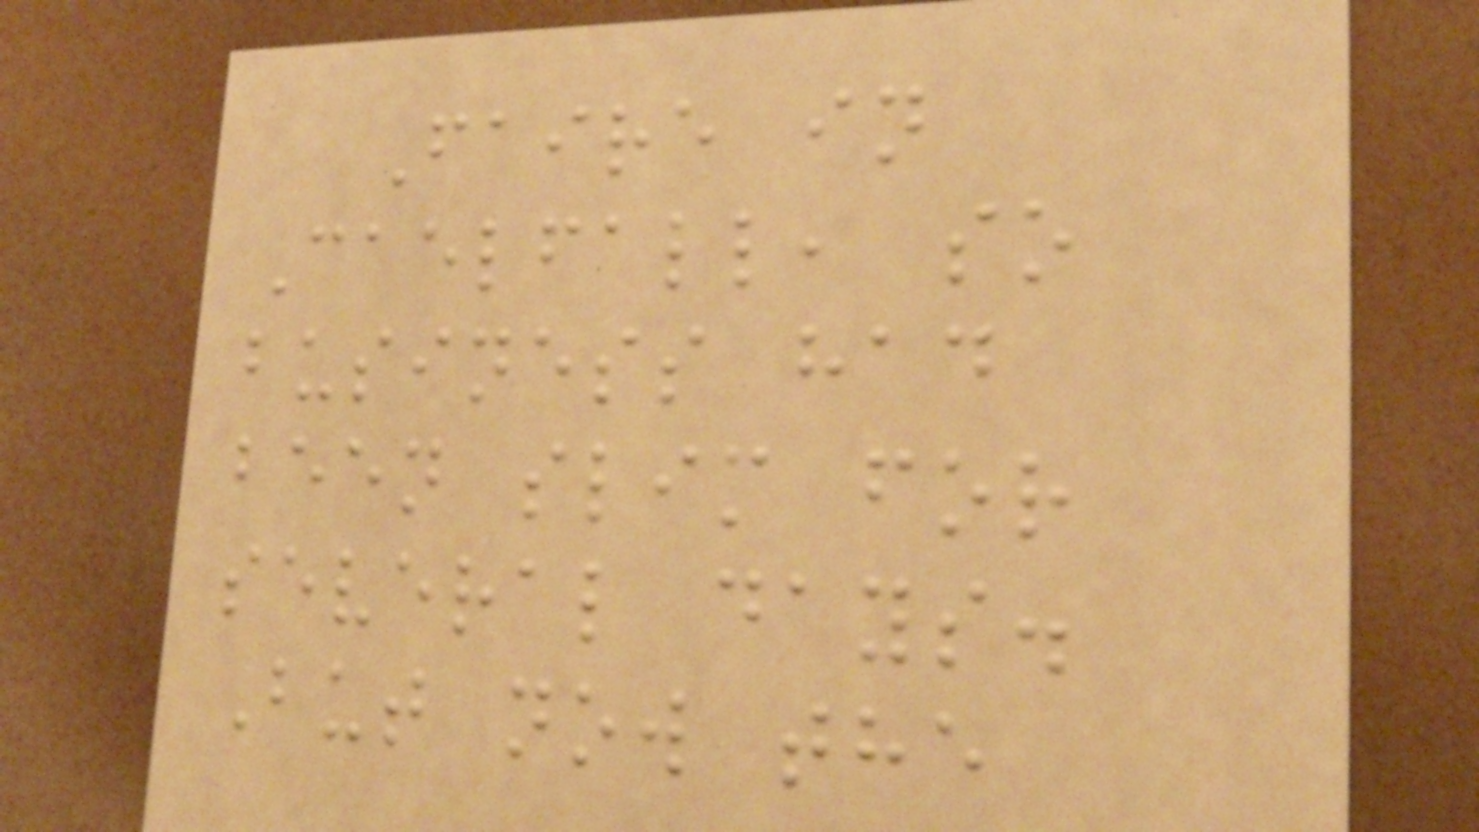Faire in
Caelfall, so
business had
been slim for
several days.
But now the
